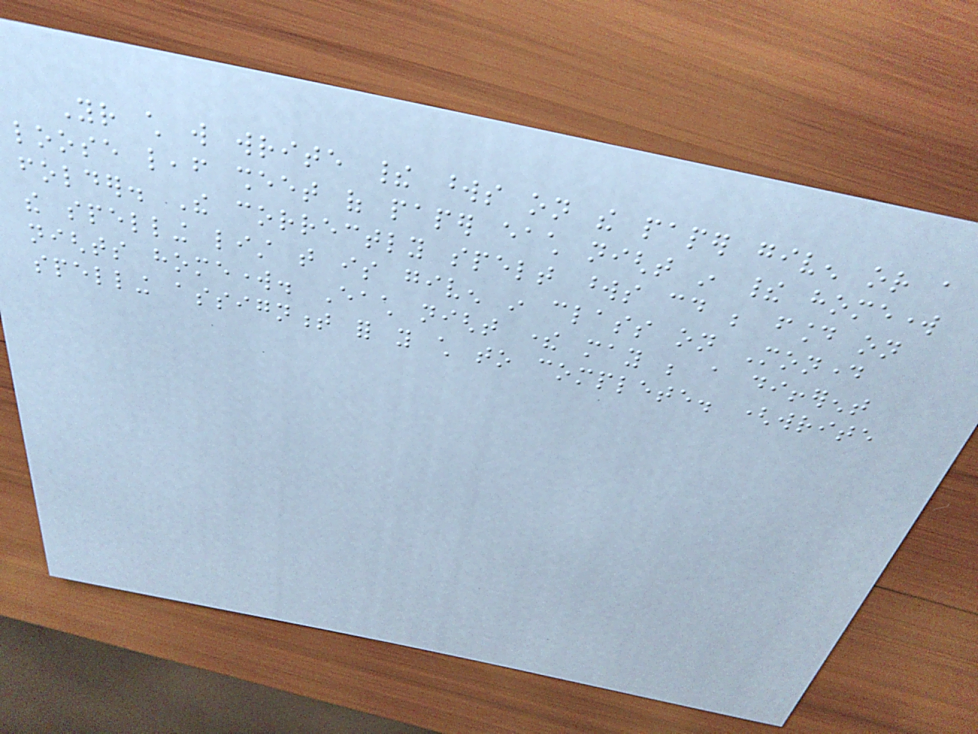Your child will write their words on the paper given or a
loose leaf sheet of paper each night in their homework
folder. The correctly spelt words could be found on
the spelling list that is given in class on Monday
nights homework. Each night there may be a different
spelling assignment for you child to complete. (write
